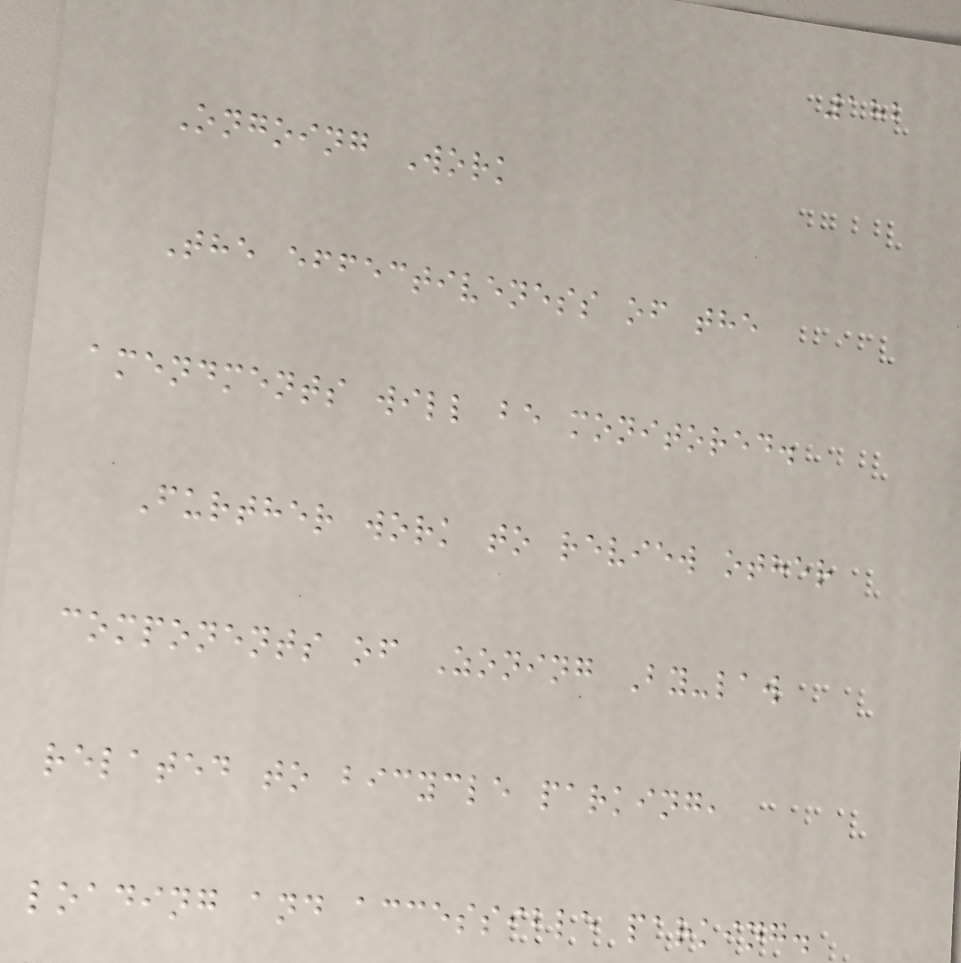182
Ongoing Work
The effectiveness of the
amendments will be monitored.
Further work to review other
components of Zoning By-law
related to bicycle parking,
loading and accessible parking.
